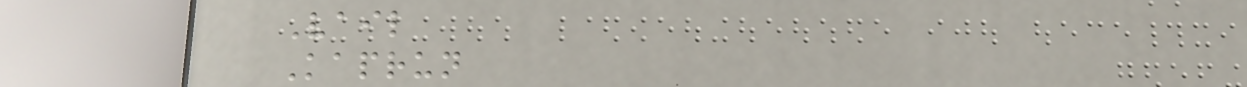Vail
Kaprun
